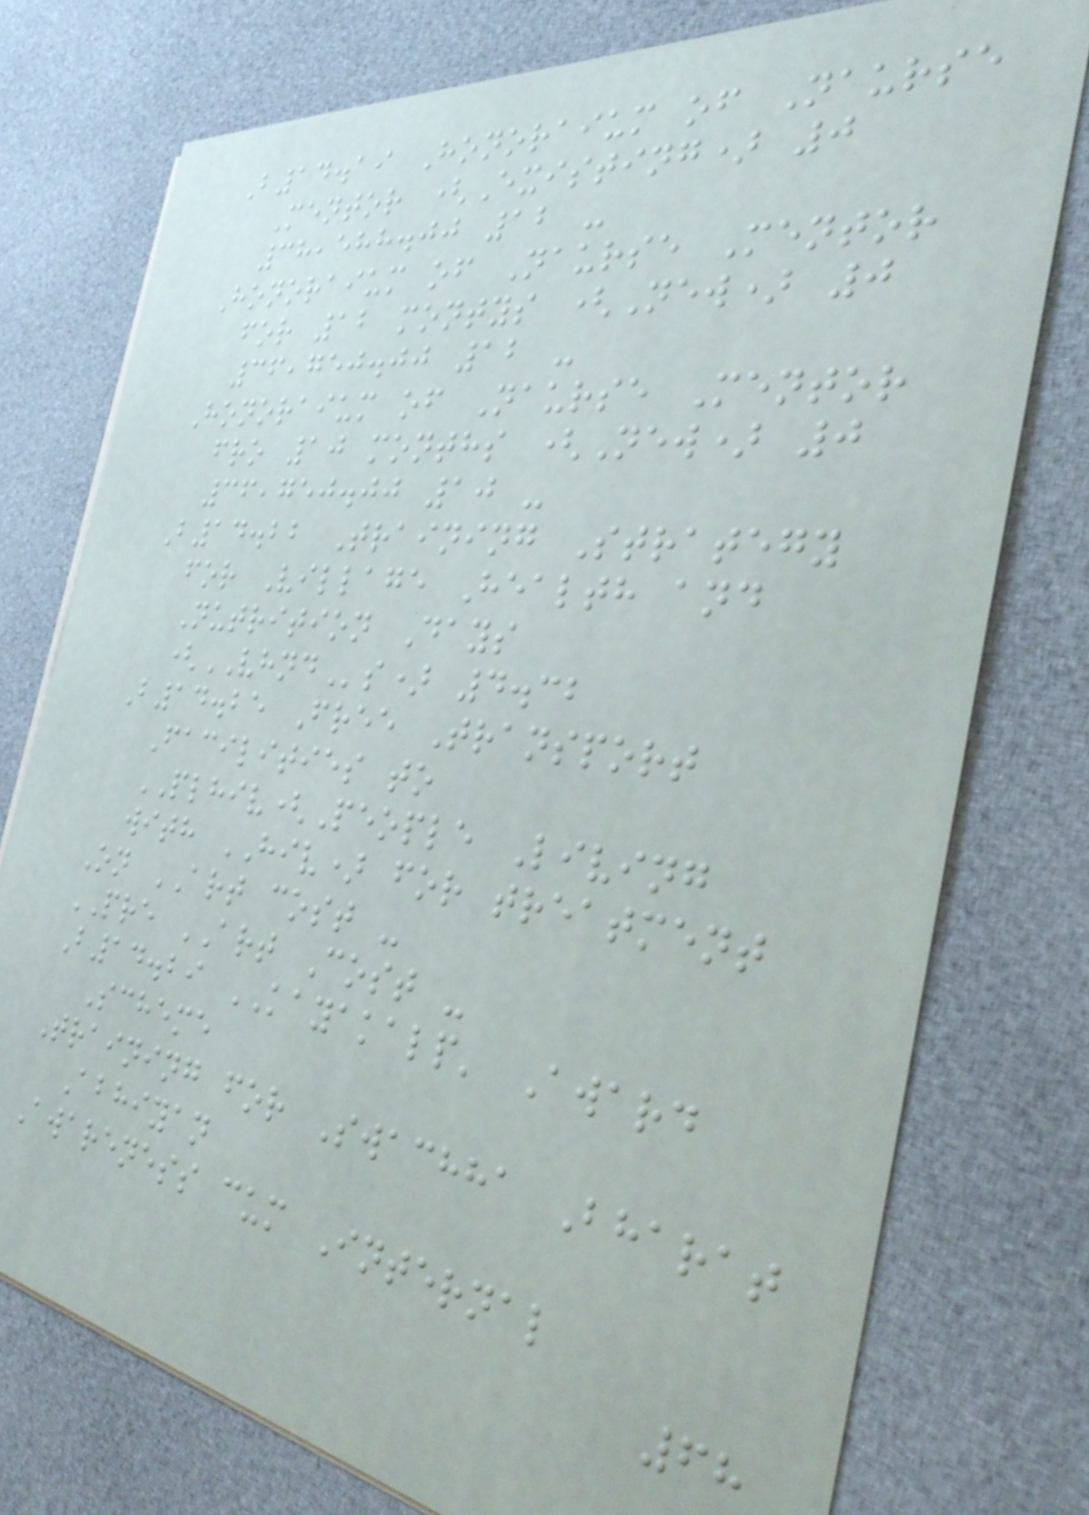B14.19 Honoraium of Naurse
Mentor (Existing) 0
38,588.00 12 -
Honoraium of Naurse Mentor
for 12 montys (New) 0
36,750.00 12 -
Honoraium of Naurse Mentor
fro 10 months (New) 0
36,750.00 10 -
B14.22 Training Strategy
for Village Health and
Nutrition Days
(VHNDs) 4.32
B14.25 Free Transport
Facilities to
PLHIV(People Living
with HIV) for treatment
On ART cost -
PRE ART Cost -
B14.29 KAYAKALP' Award
Scheme
Training for Swachha Bharat
Abhiyan
Awareness cum Internal
68
